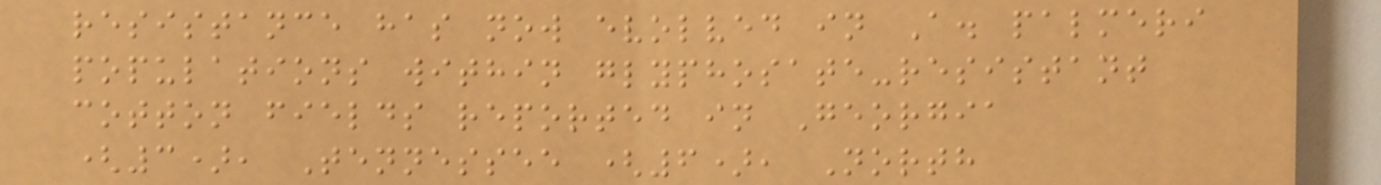resistance has now evolved in A. palmeri
populations within glyphosate-resistant
cotton fields reported in Georgia
(3), Tennessee (6), North
